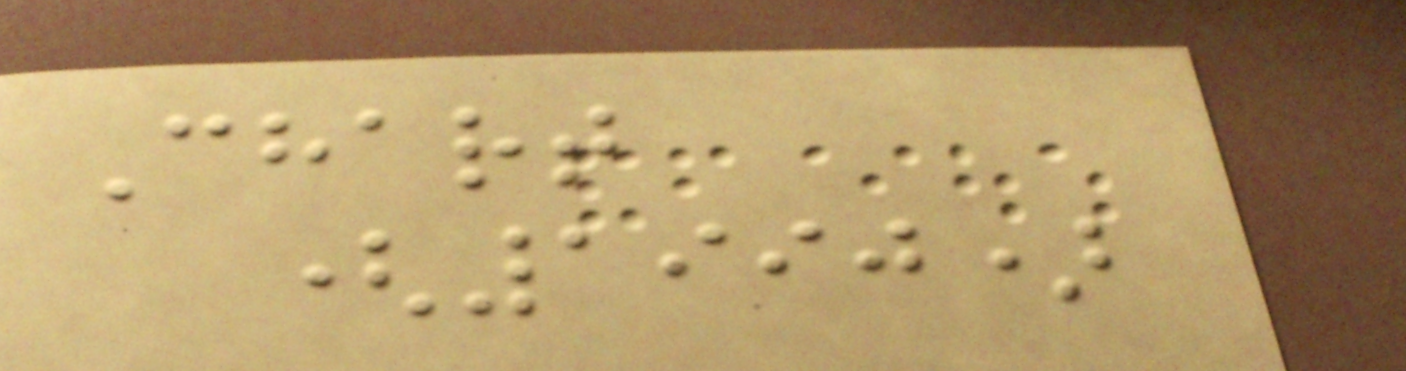Chart
(1990)
